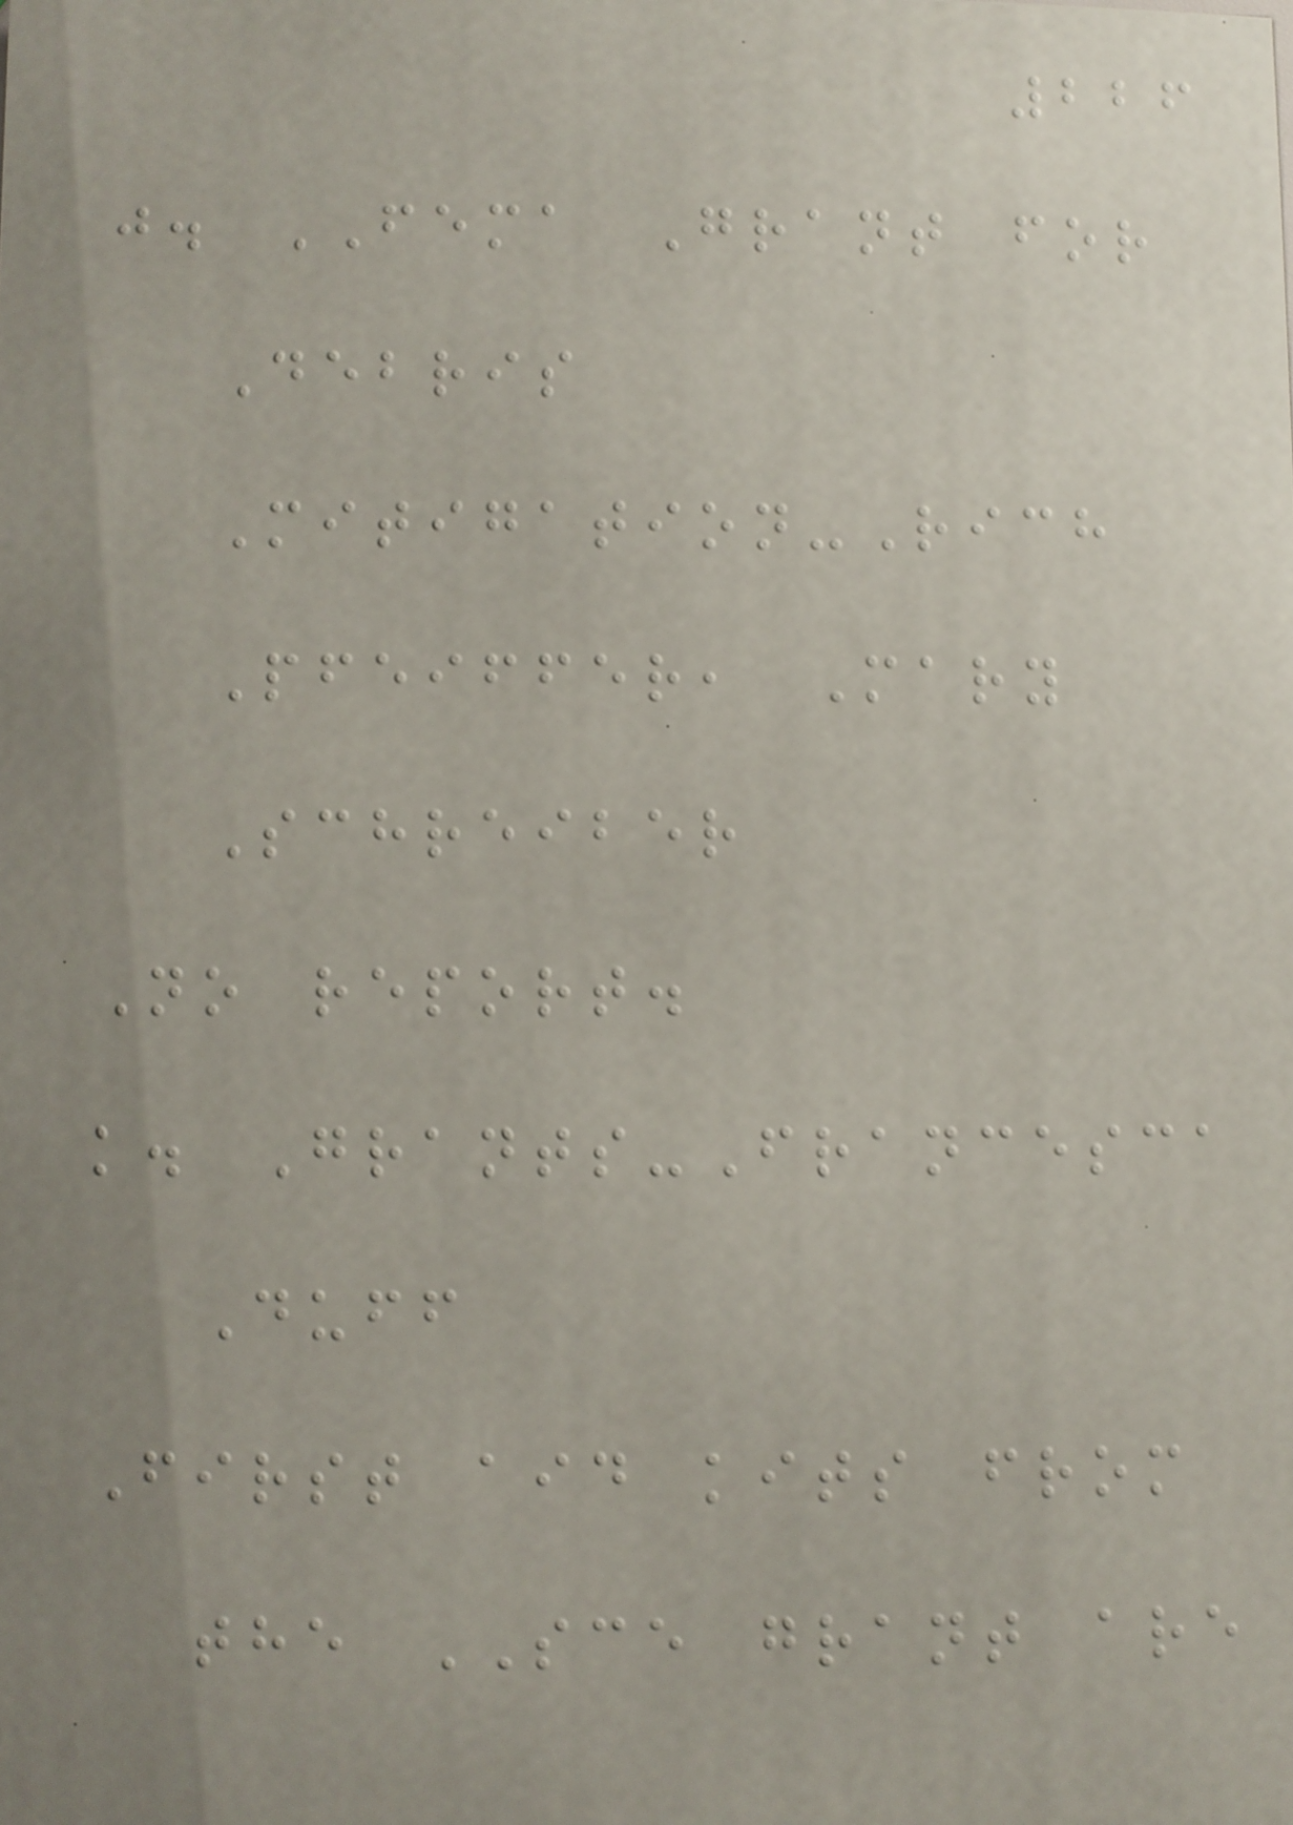226
j. FEMA Grant for
Debris
Mitigation-Rich
Pfeiffer, Mary
Schreiber
No report.
k. Grants-Francesca
Duff
First aid kits from
the SCE grant are
